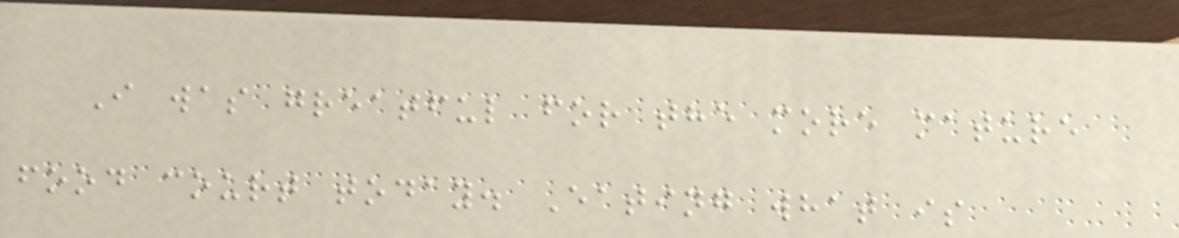I was greatful for the more mature
food court today. Eating what is
